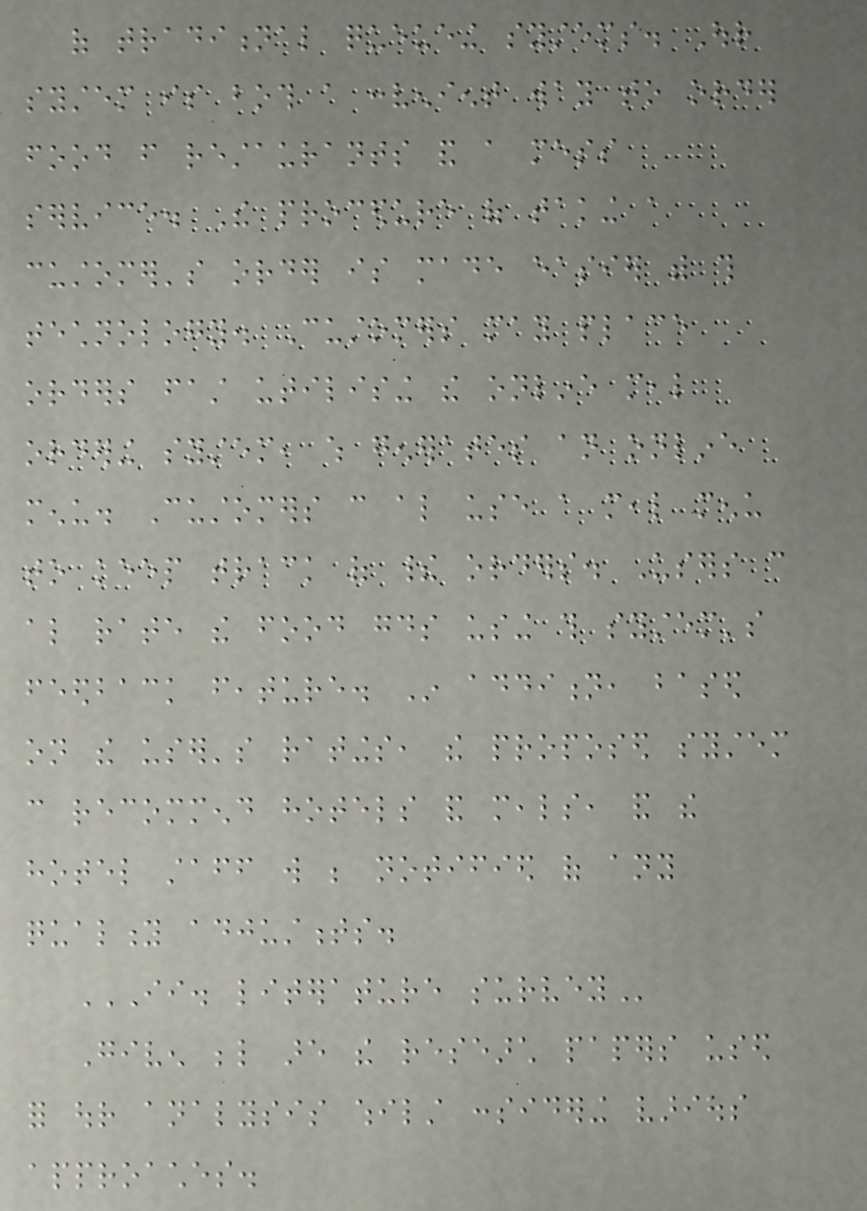of traditional queueing systems. Our
system is both a convenient way to order
food from restaurants and a mess
service. The procedure of taking a
customer's order is made easier with this
technology. Customers may place
orders fast utilising the online meal
ordering system, which generates an online
menu. Customers can also use a meal menu
to keep track of their orders. Users can
also rate the food goods using this system's
feedback feature. In addition, based
on the user's ratings, the proposed system
can recommend hotels and meals, and the
hotel staff will be notified of any
quality adjustments.
II. LITERATURE SURVEY
Given below are the research papers used
for our analysis whilst considering various
approaches.
